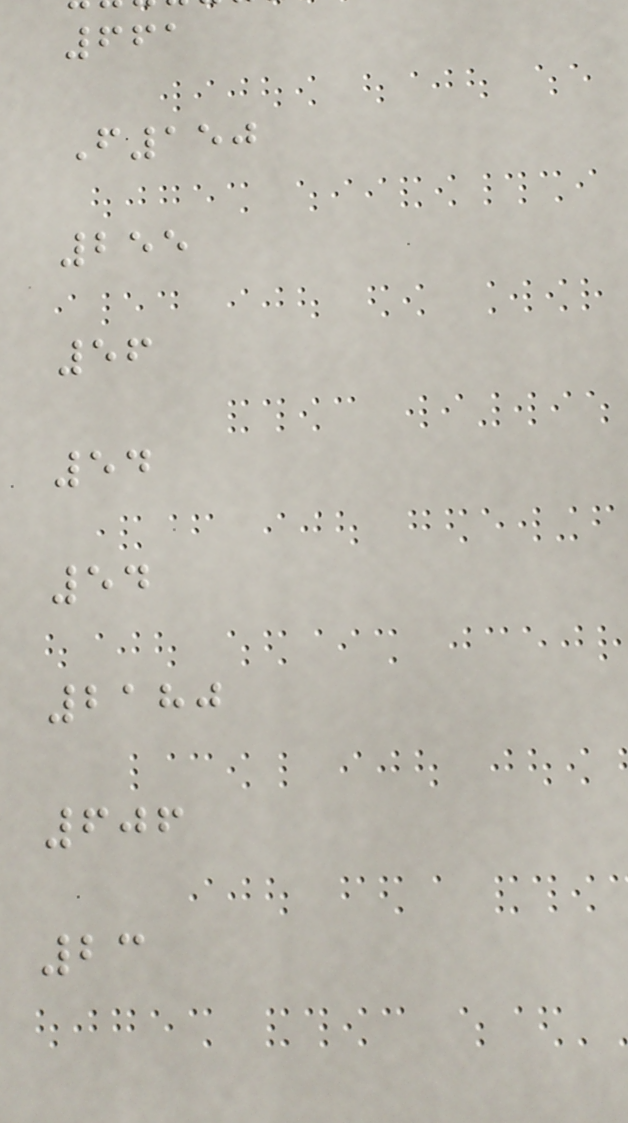661
F150
255
56
54
54
2180
606
23
